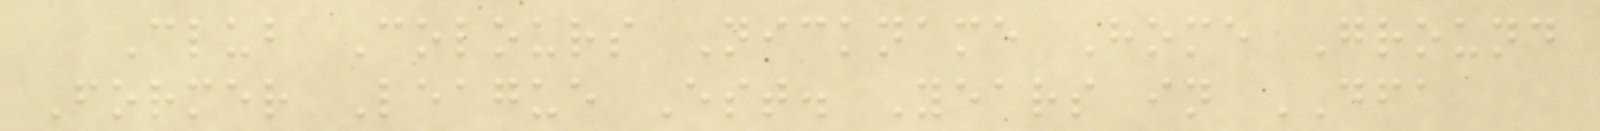Club Colours Nickname Home Ground
Former League Est. Years in DFA
